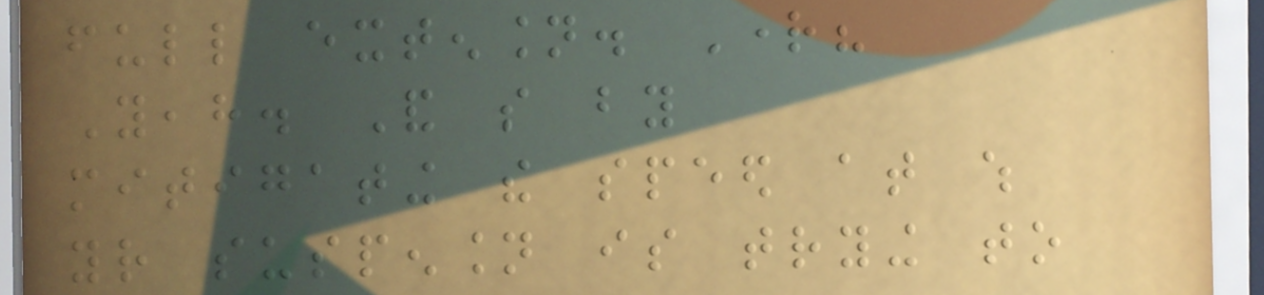full extension. Right?
Yeah. And so by
mitigating the speed at which
your suspension is trying to
